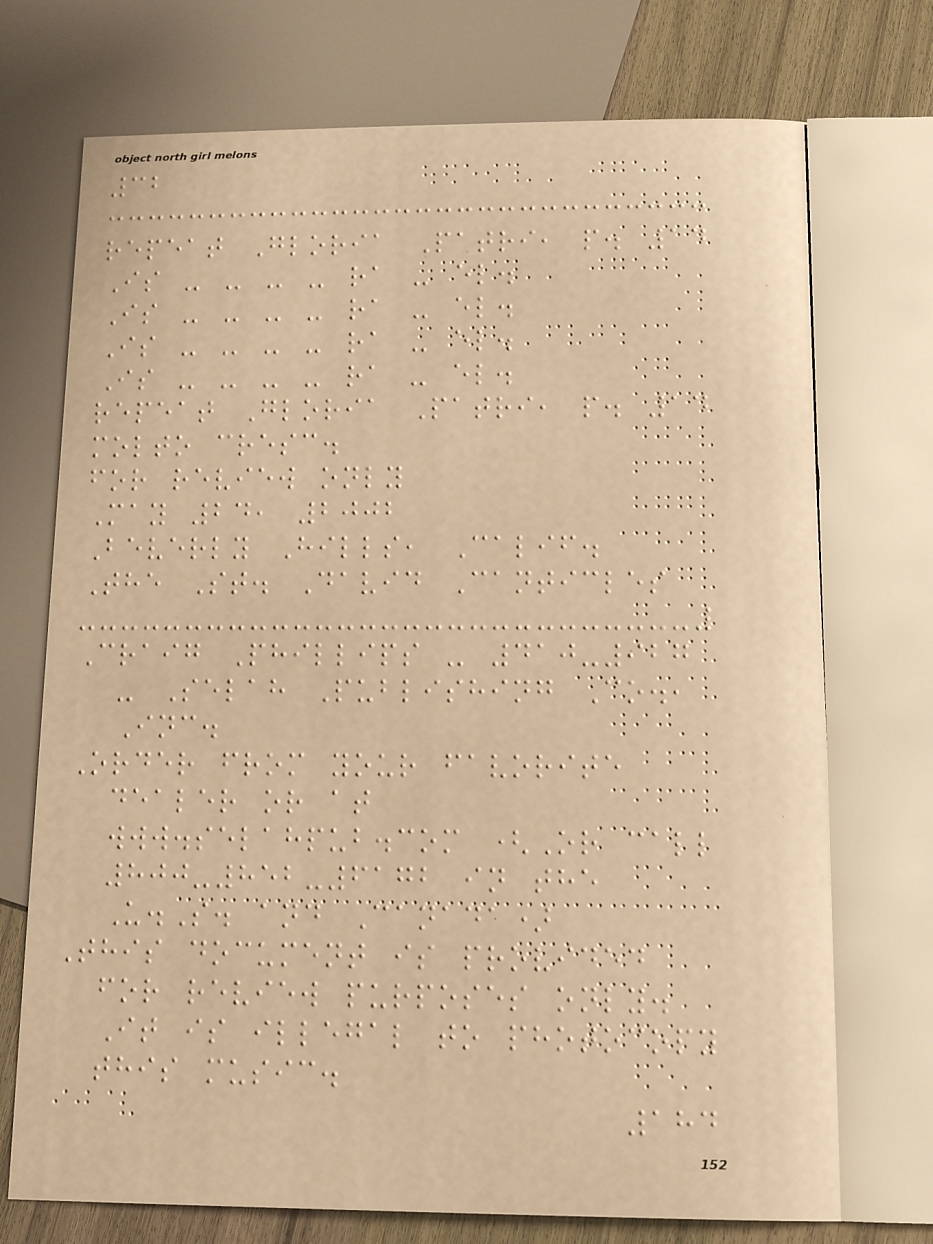32
repeat Gloria Patri, p. 14
Is - - - - ra - el.
Is - - - - ra - el.
Is - - - - ra - el.
Is - - - - ra - el.
repeat Gloria Patri, p. 14
molto cresc.
for review only
May 24, 2002
Beverly Hills, Calif.
The St. David Canticles
Craig Phillips - 410-927
- Selah Publishing Co.,
Inc.
Order from your favorite
dealer or at
www.selahpub.com (Or call
800-852-6172 in the
U.S. and Canada)
This document is provided
for review purposes only.
It is illegal to photocopy
this music.
184
